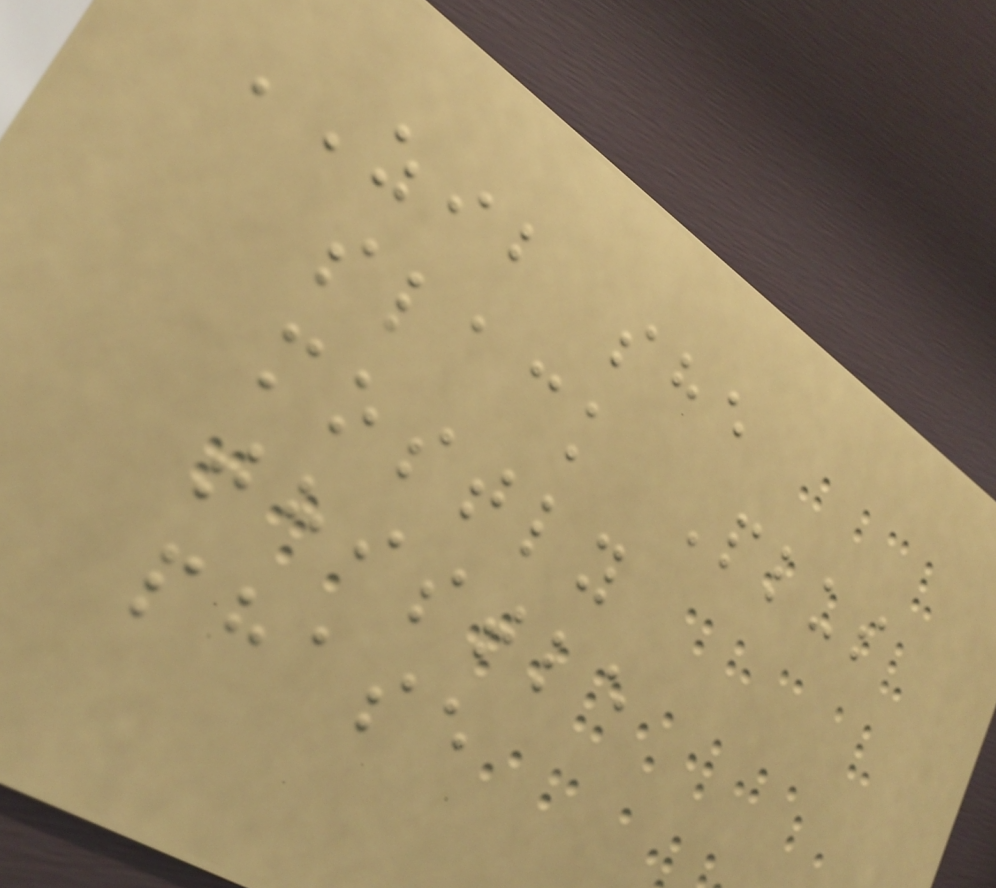ZIB she
slack Plus
mostly
thistle
phase
